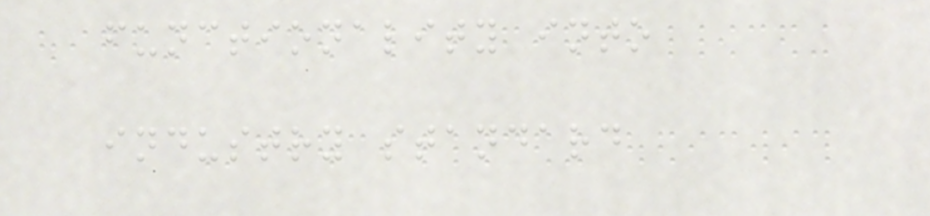functionality into
industry standard
